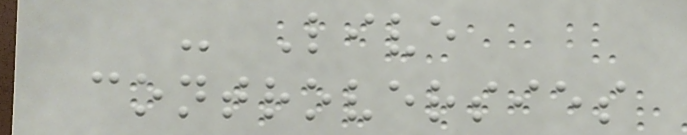- Live
controversies
